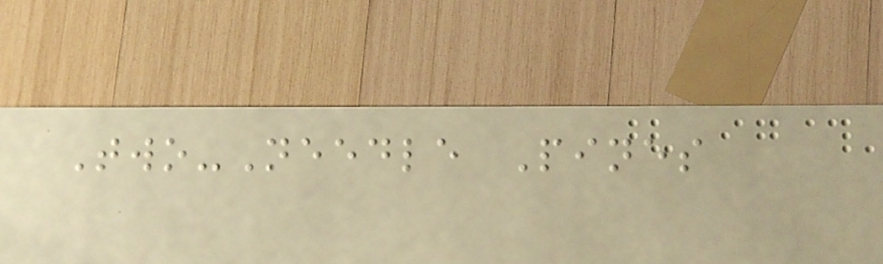Two-Needle Pines
